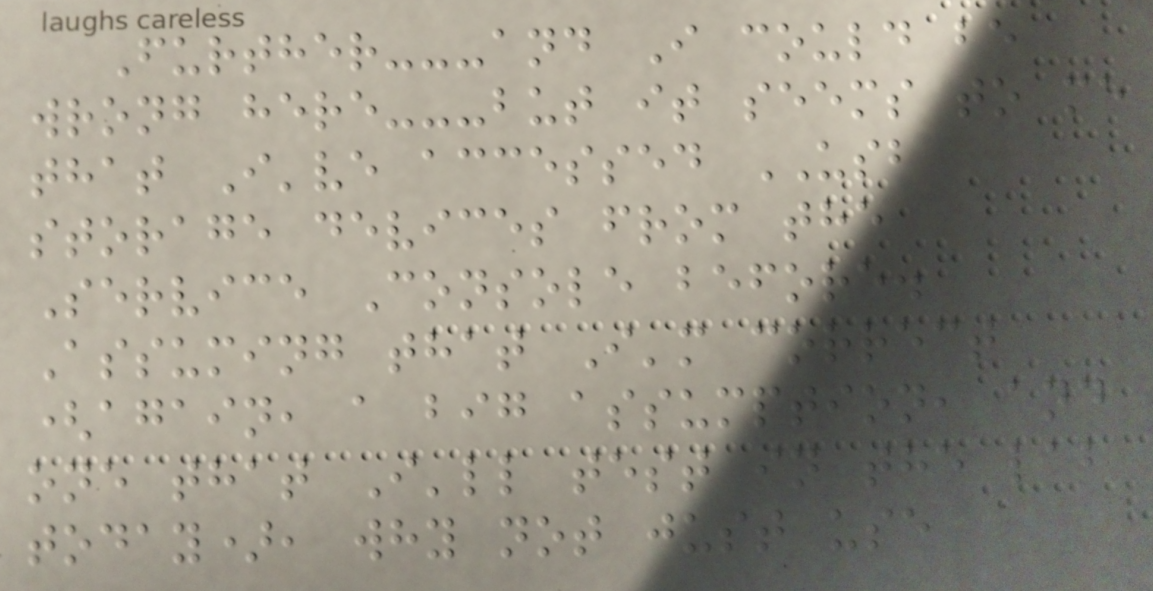Further---and I could be
wrong here---but it seems to me
that I've accessed USB
storage devices from the
Service Console before.
Assuming that I'm correct
(again, a big assumption, and
one that I'll test in the lab
today), why not just use
